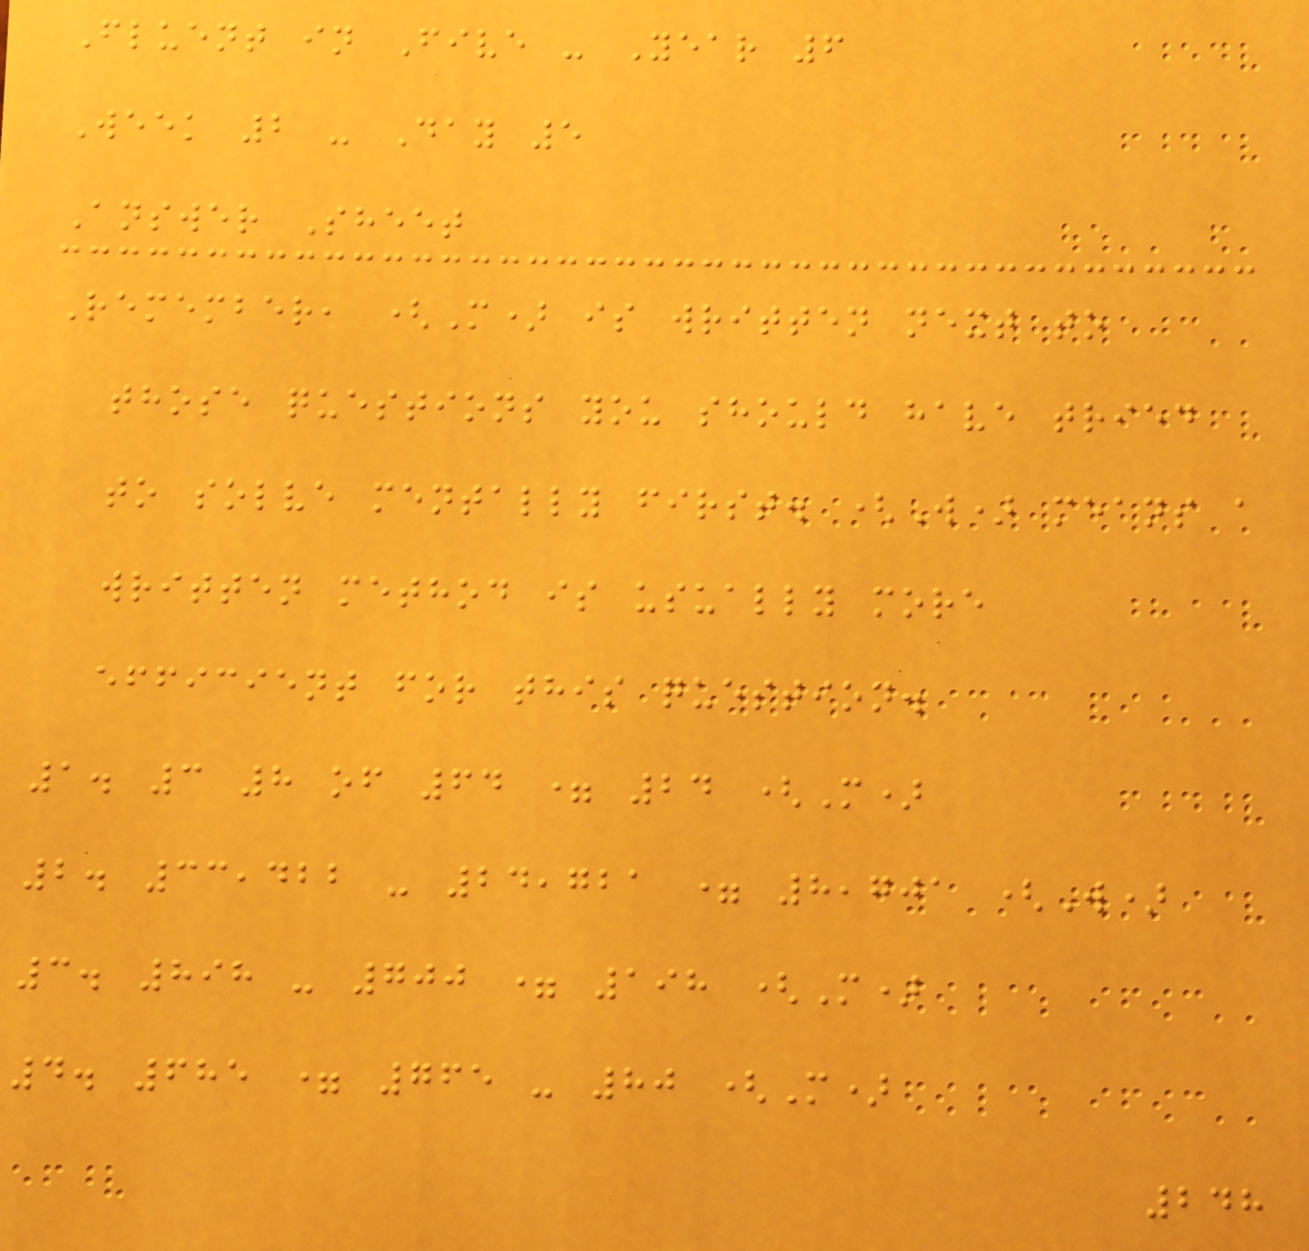Fluent in Five - Year 6
Week 2 - Day 5
Answer Sheet
Remember, (M) is written next to
those questions you should have tried
to solve mentally first. (W) means a
written method is usually more
efficient for this question.
1. 3 8 of 64 = 24 (M)
2. 33,422 - 24,721 = 8,701 (W)
3. 898 - 700 = 198 (M)
4. 685 = 765 - 80 (M)
248
